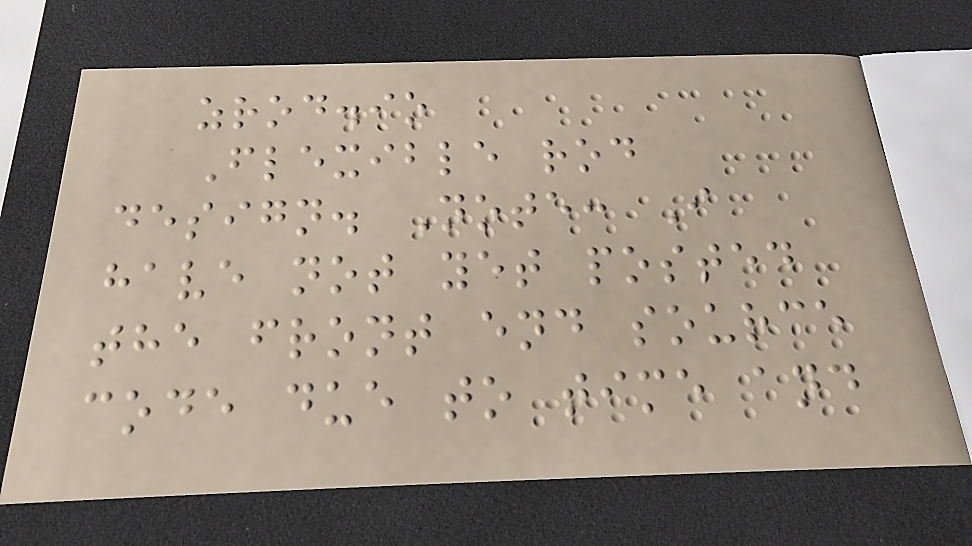zrod.io
Flexible rod
design. Note: I
have not yet posted
the front end source
code due to time and
